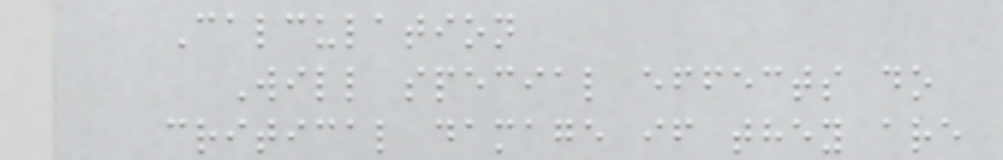Calculation
Will special effects do
critical damage if they are
